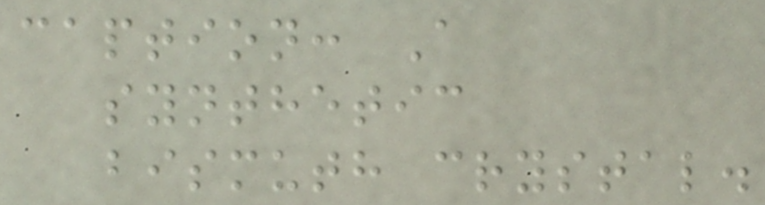caption: A
synthetic
bismuth crystal.
